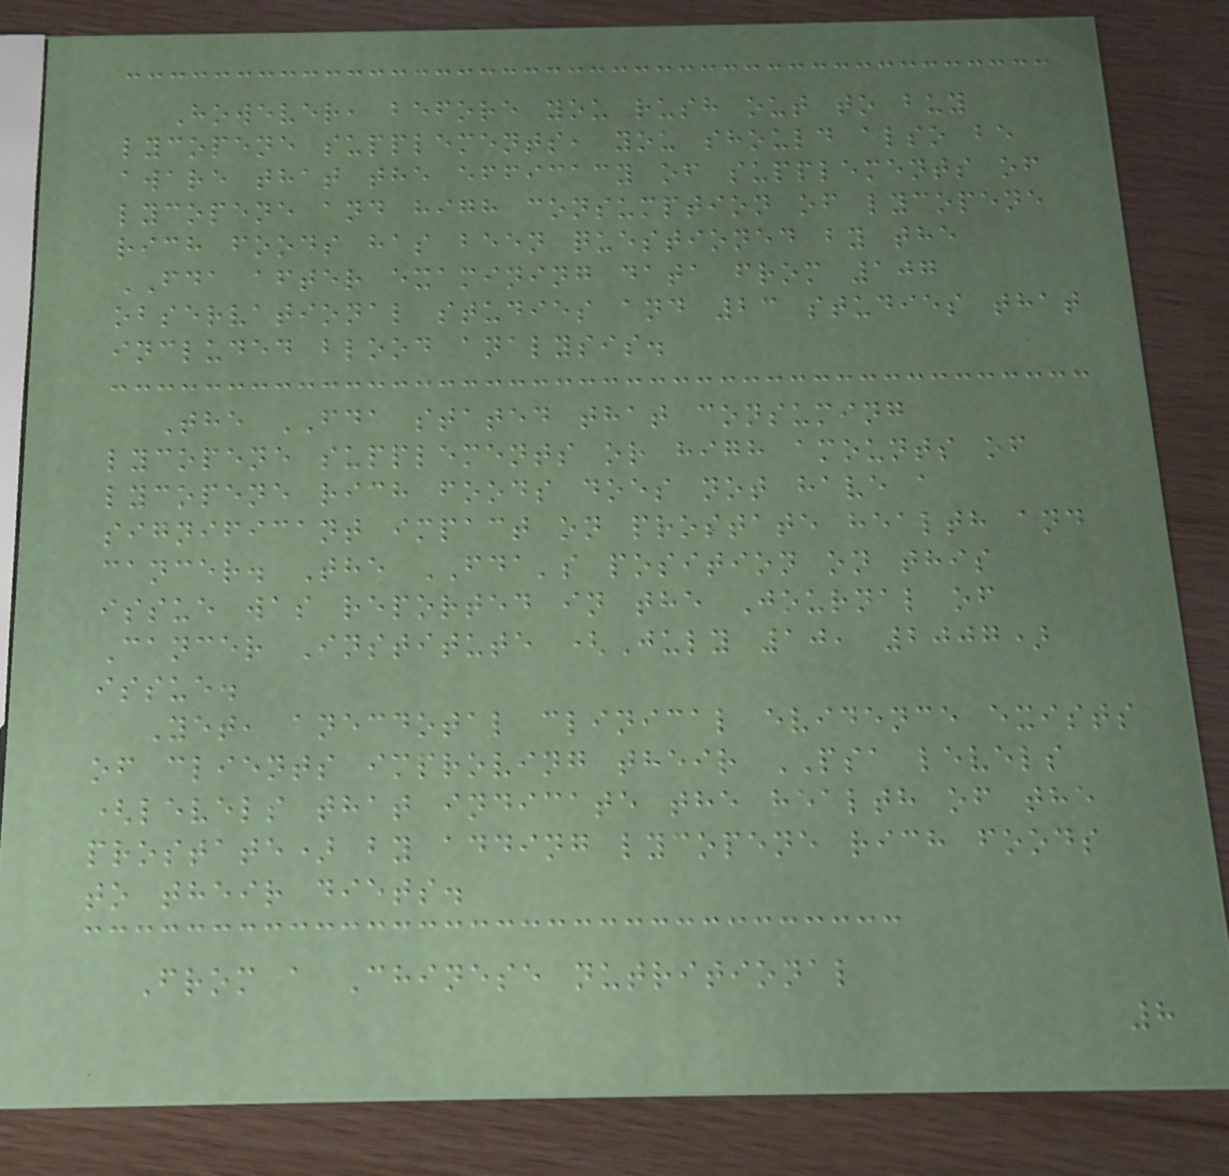However, before you rush out to buy
lycopene supplements, you should also be
aware that the efficacy of supplements of
lycopene and high consumption of lycopene
rich foods has been questioned by the
FDA after examining data from 107
observational studies and 23 studies that
included blood analysis.
The FDA stated that consuming
lycopene supplements or high amounts of
lycopene rich foods does not have a
significant impact on prostate health and
cancer. The FDA's position on this
issue was reported in the Journal of
Cancer Institute (July 10, 2007)
issue.
Yet, anecdotal clinical evidence exists
of clients improving their PSA levels
(levels that indicate the health of the
prostate) by adding lycopene rich foods
to their diets.
From a Chinese nutritional
8
